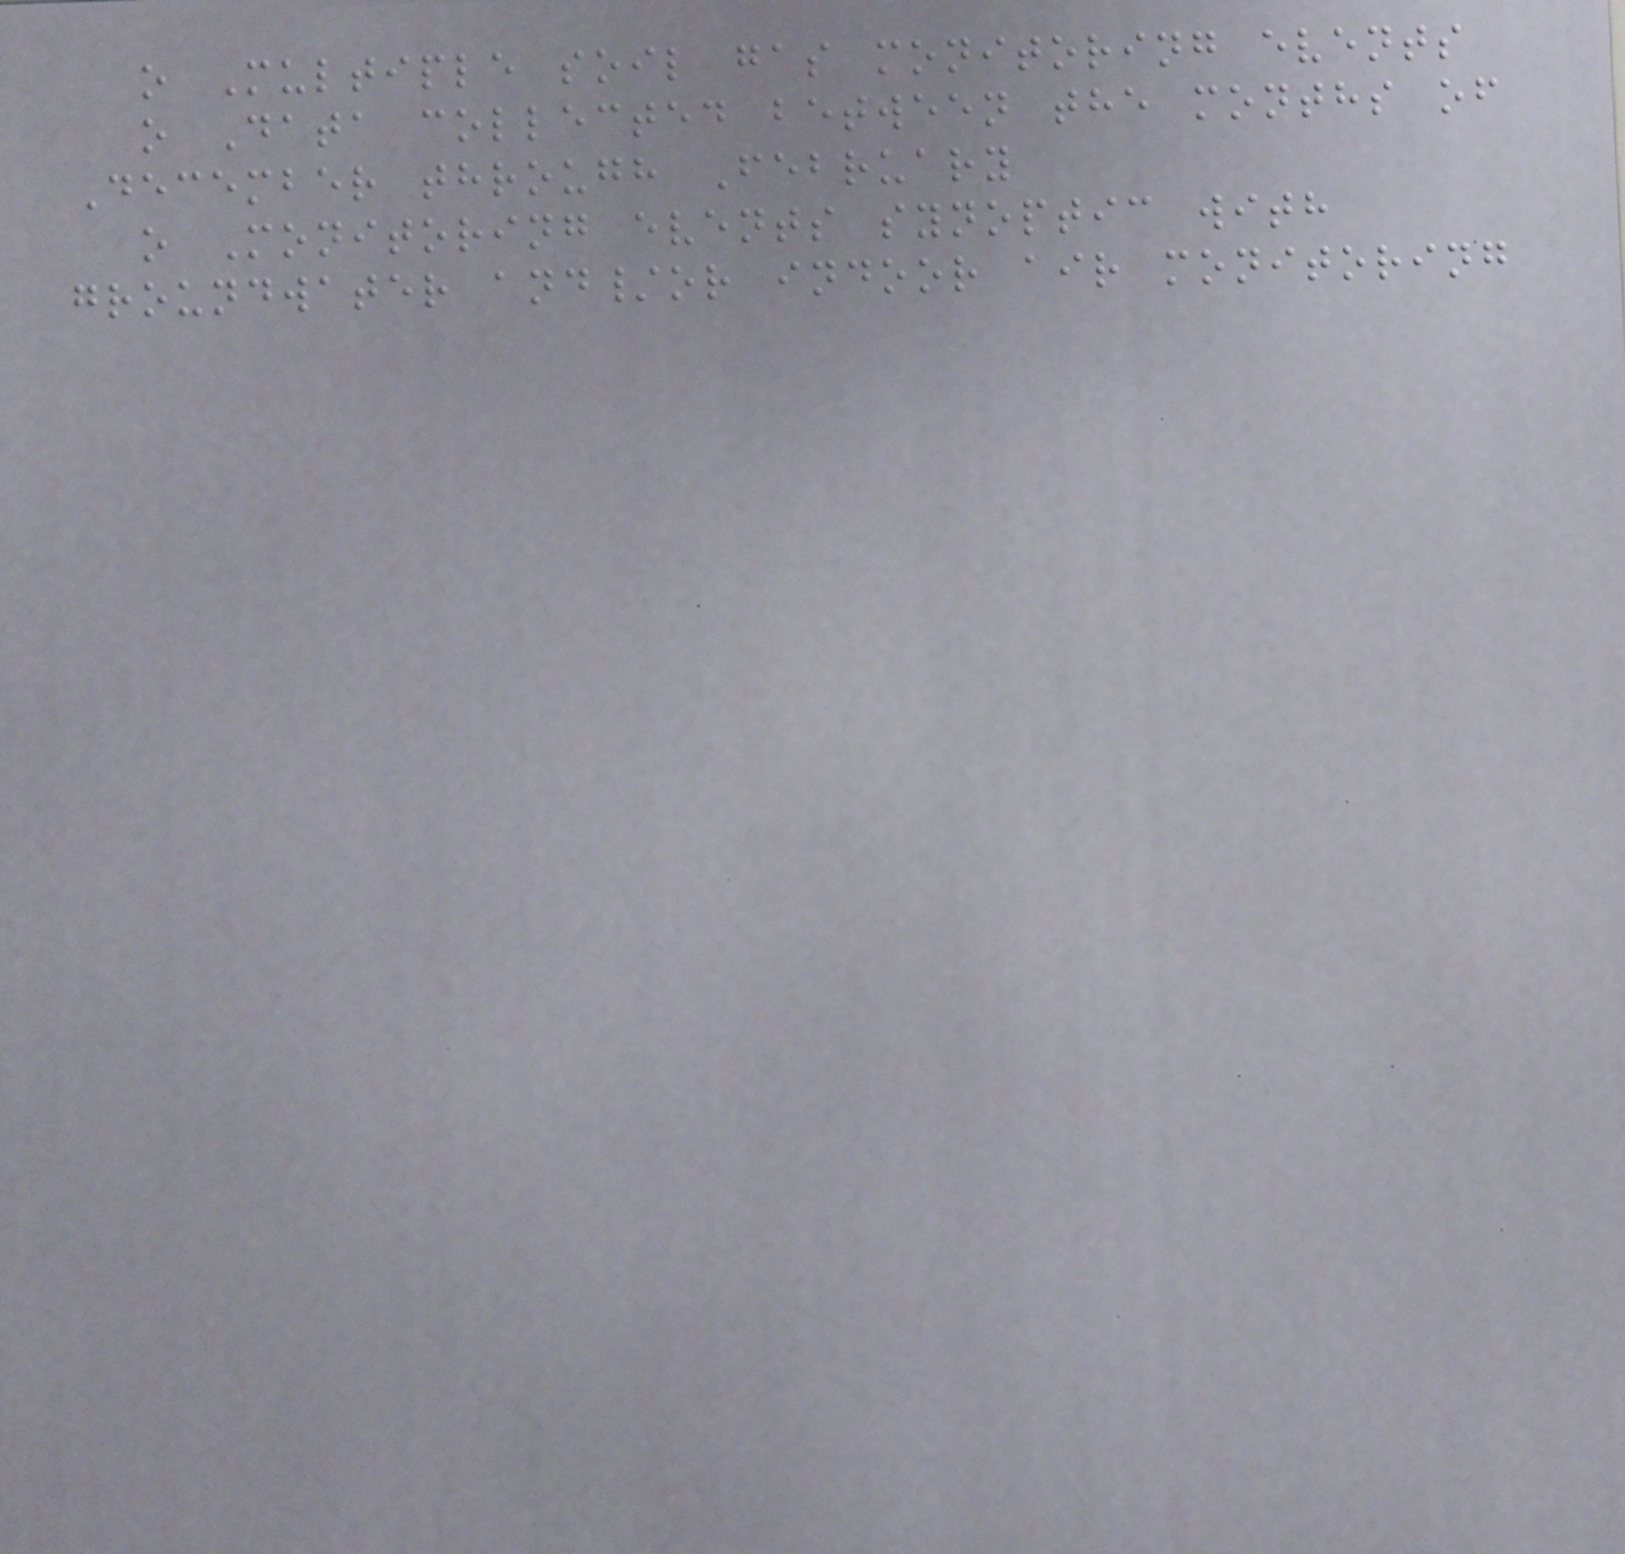o Multiple soil gas monitoring events
o Data collected between the months of
December through February
o Monitoring events synoptic with
groundwater and/or indoor air monitoring
